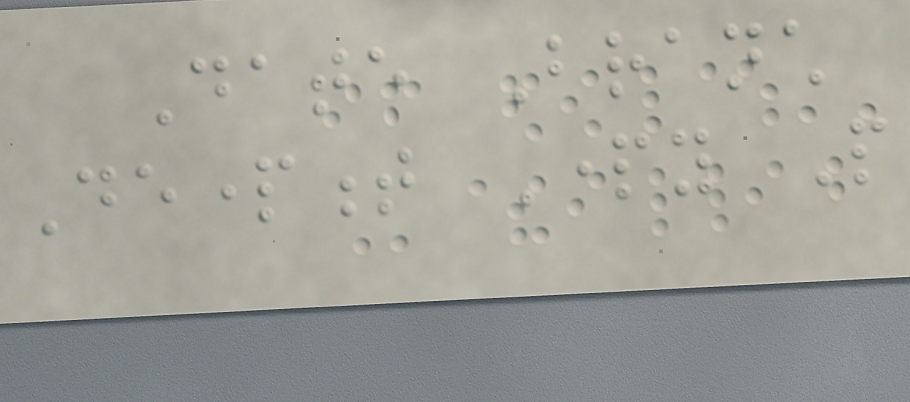Date Branch
Department Party People
